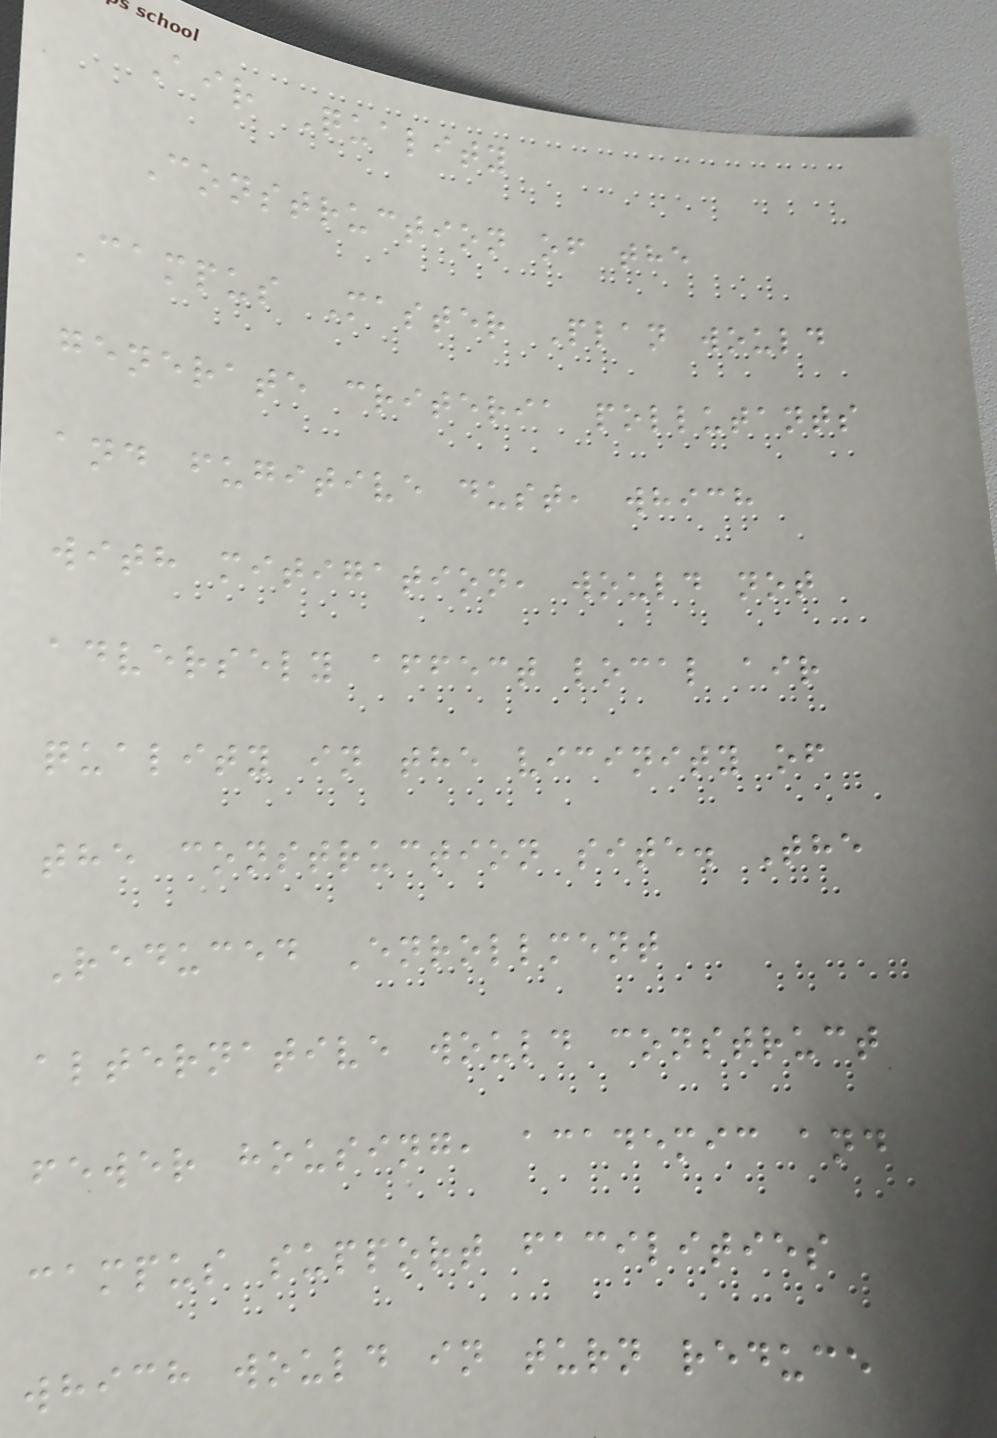Air Quality
Construction of the
Campus Master Plan would
generate criteria pollutants
and fugitive dust, which
with mitigation, would not
adversely affect local air
quality in the vicinity of
the construction site. The
Reduced Enrollment
alternative would construct
fewer housing, academic and
campus support facilities
which would in turn reduce
